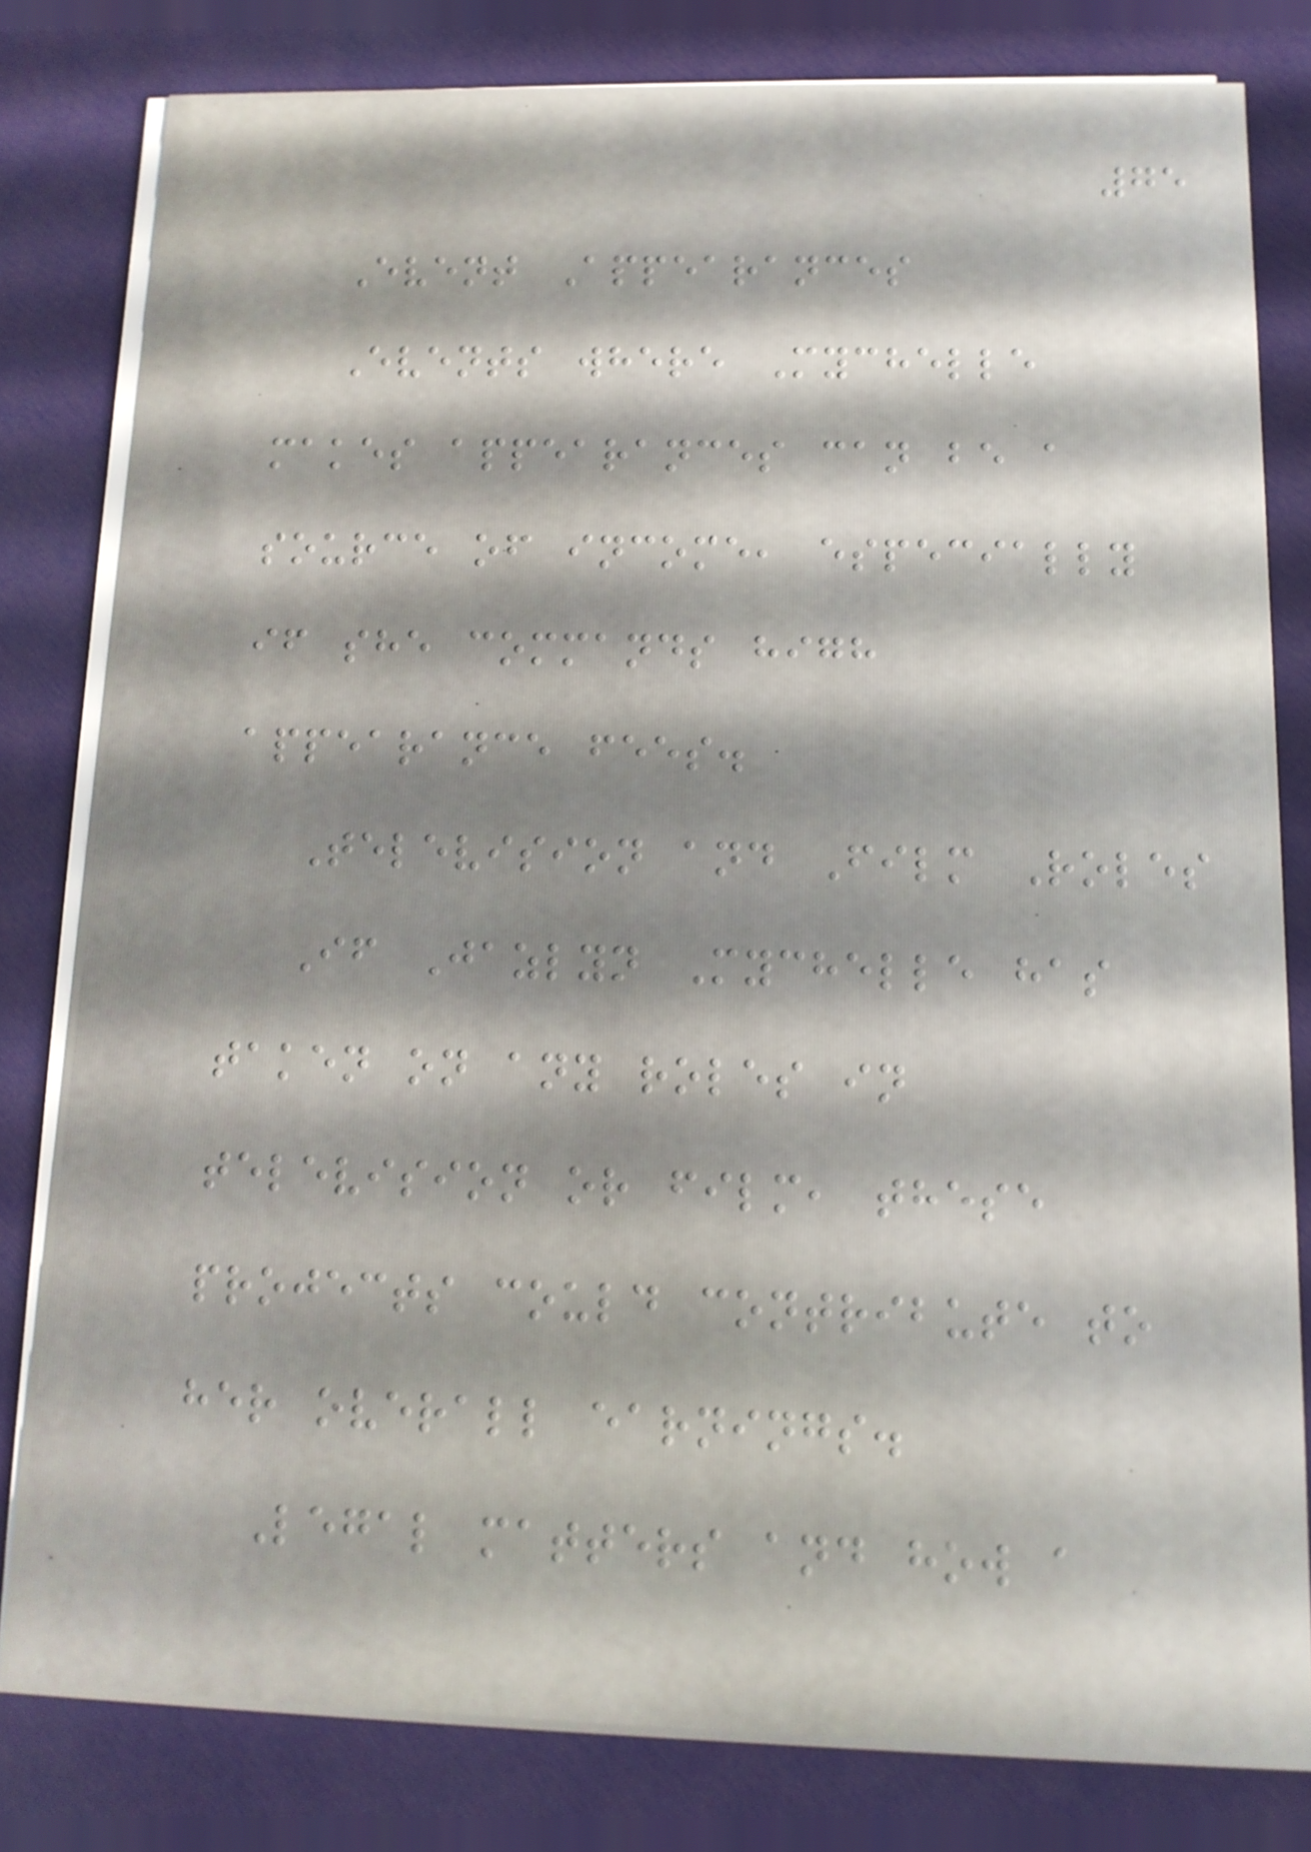75
Event Appearances
Events where Mychelle
makes appearances can be a
source of income, especially
if she commands high
appearance fees.
Television and Film Roles
If Jazlyn Mychelle has
taken on any roles in
television or film, these
projects could contribute to
her overall earnings.
Legal matters and how a
